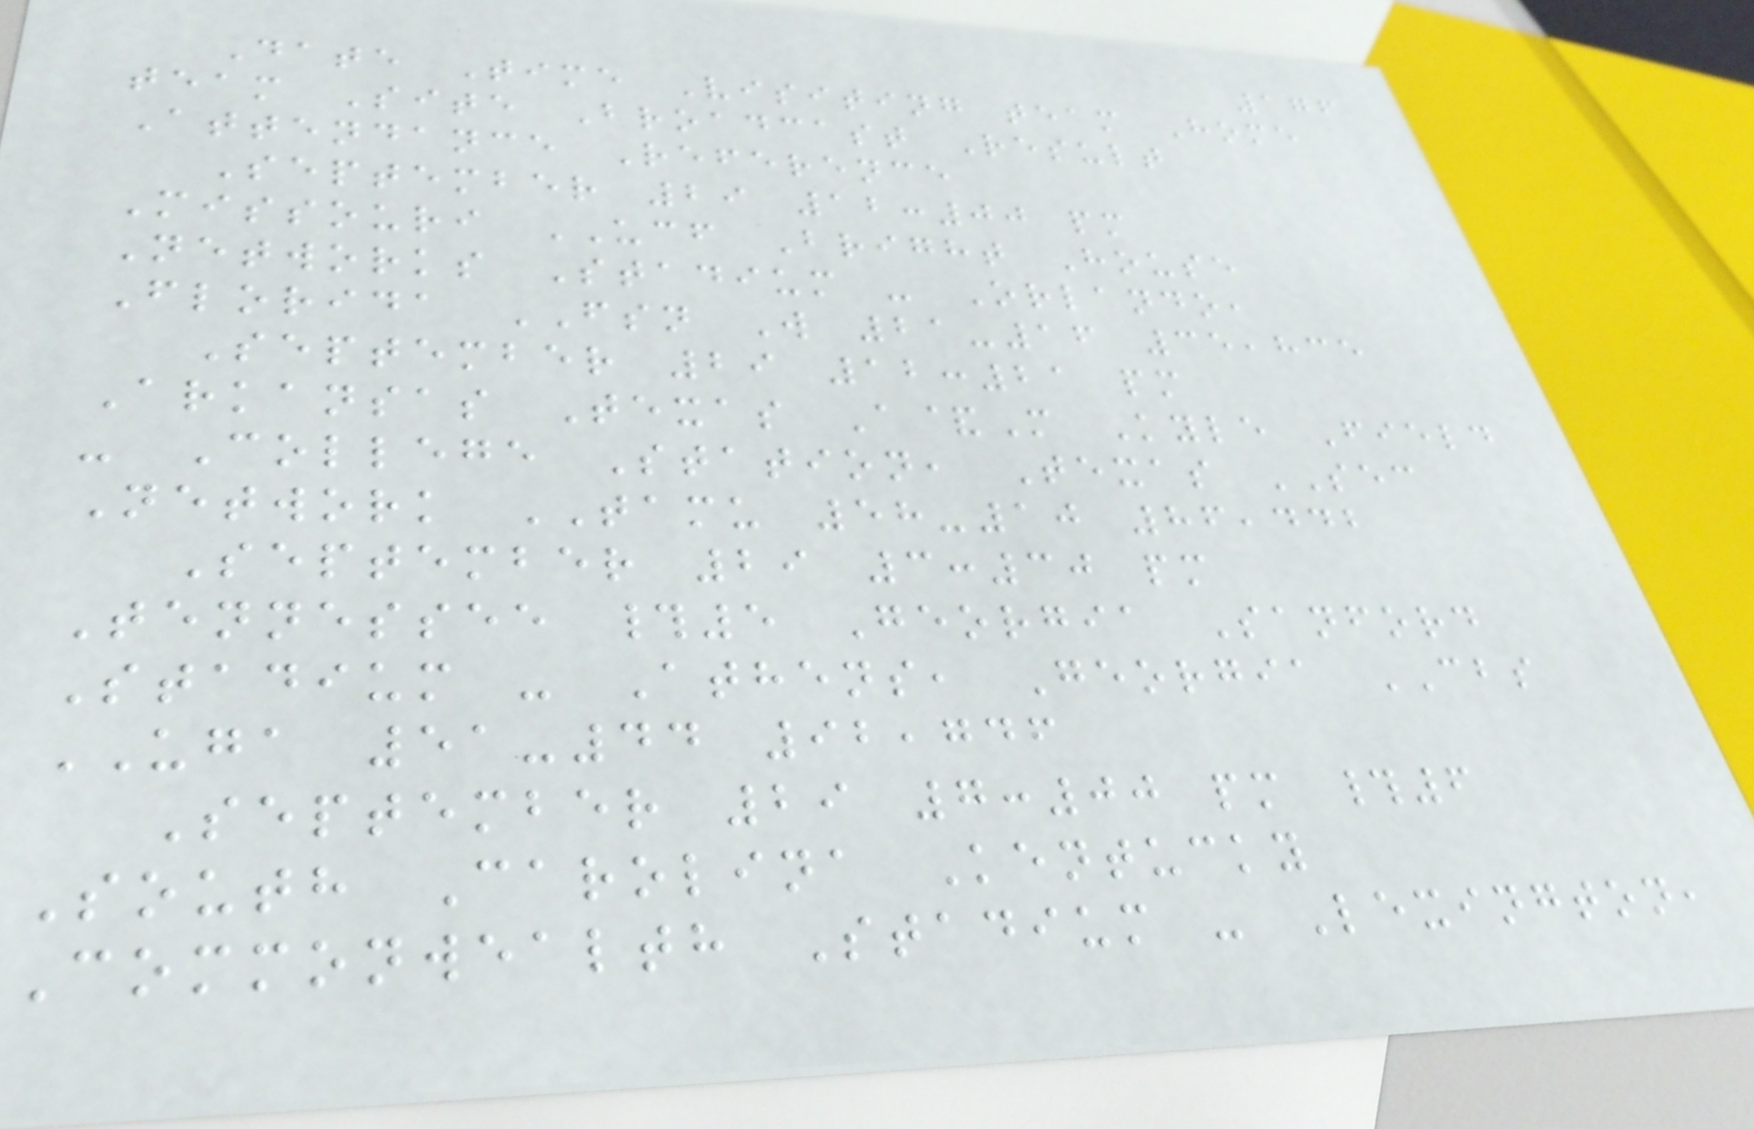176
Date Time Visiting team Home
team Site Broadcast Result
Attendance Reference
September 29 12:00 pm
Missouri UCF Bright House
Networks Stadium - Orlando,
Florida FSN W 21-16 35,835
September 29 12:21 pm
Arkansas Texas A&M Kyle Field
- College Station, Texas SEC
Network TAMU 58-10 86,442
September 29 3:30 pm
Tennessee #5 Georgia Sanford
Stadium - Athens, Georgia CBS
UGA 51-44 92,746
September 29 7:00 pm #6
South Carolina Kentucky
Commonwealth Stadium - Lexington,
